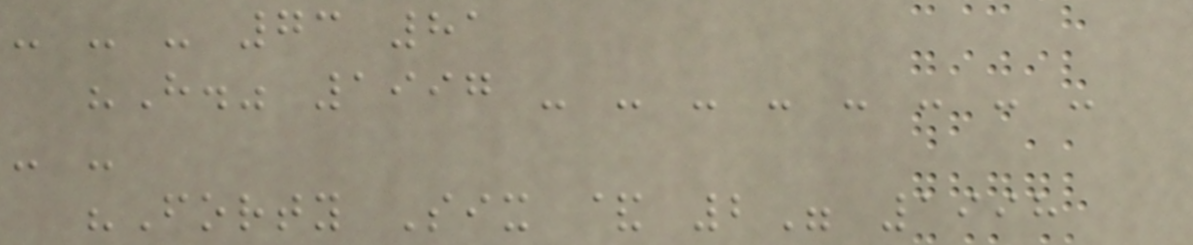- - - 73 81
"H." 1997 - - - - - - - -
- -
"Forty Six & 2" 1998
